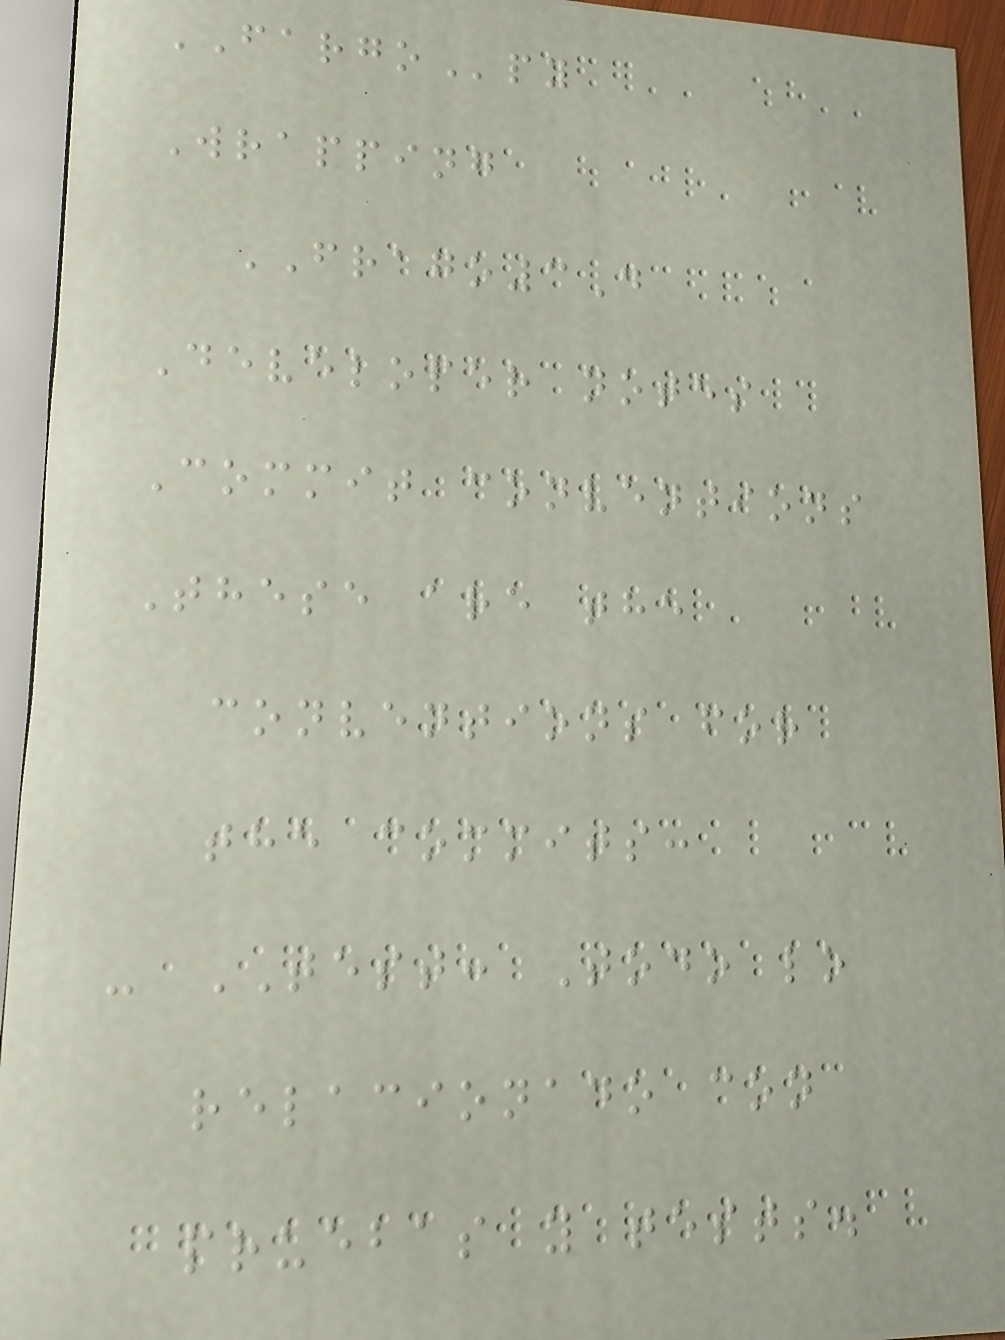FARGOpy
Wrapping
FRAGO3D
Developer notes
Commit conventions
These are the
conventions for
the commits:
- TEST: Todo lo
relacionado con
pruebas y tests.
